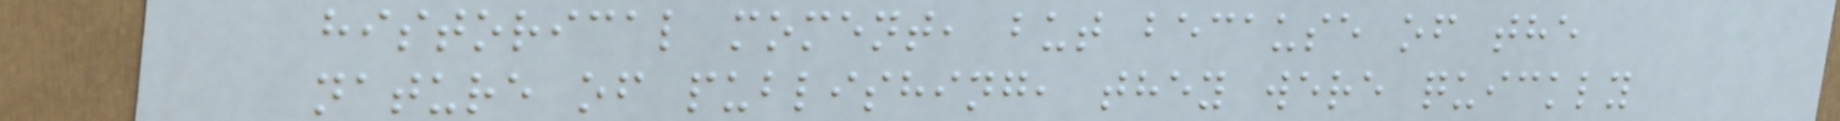historical moment, but because of the
nature of publishing, they were quickly
